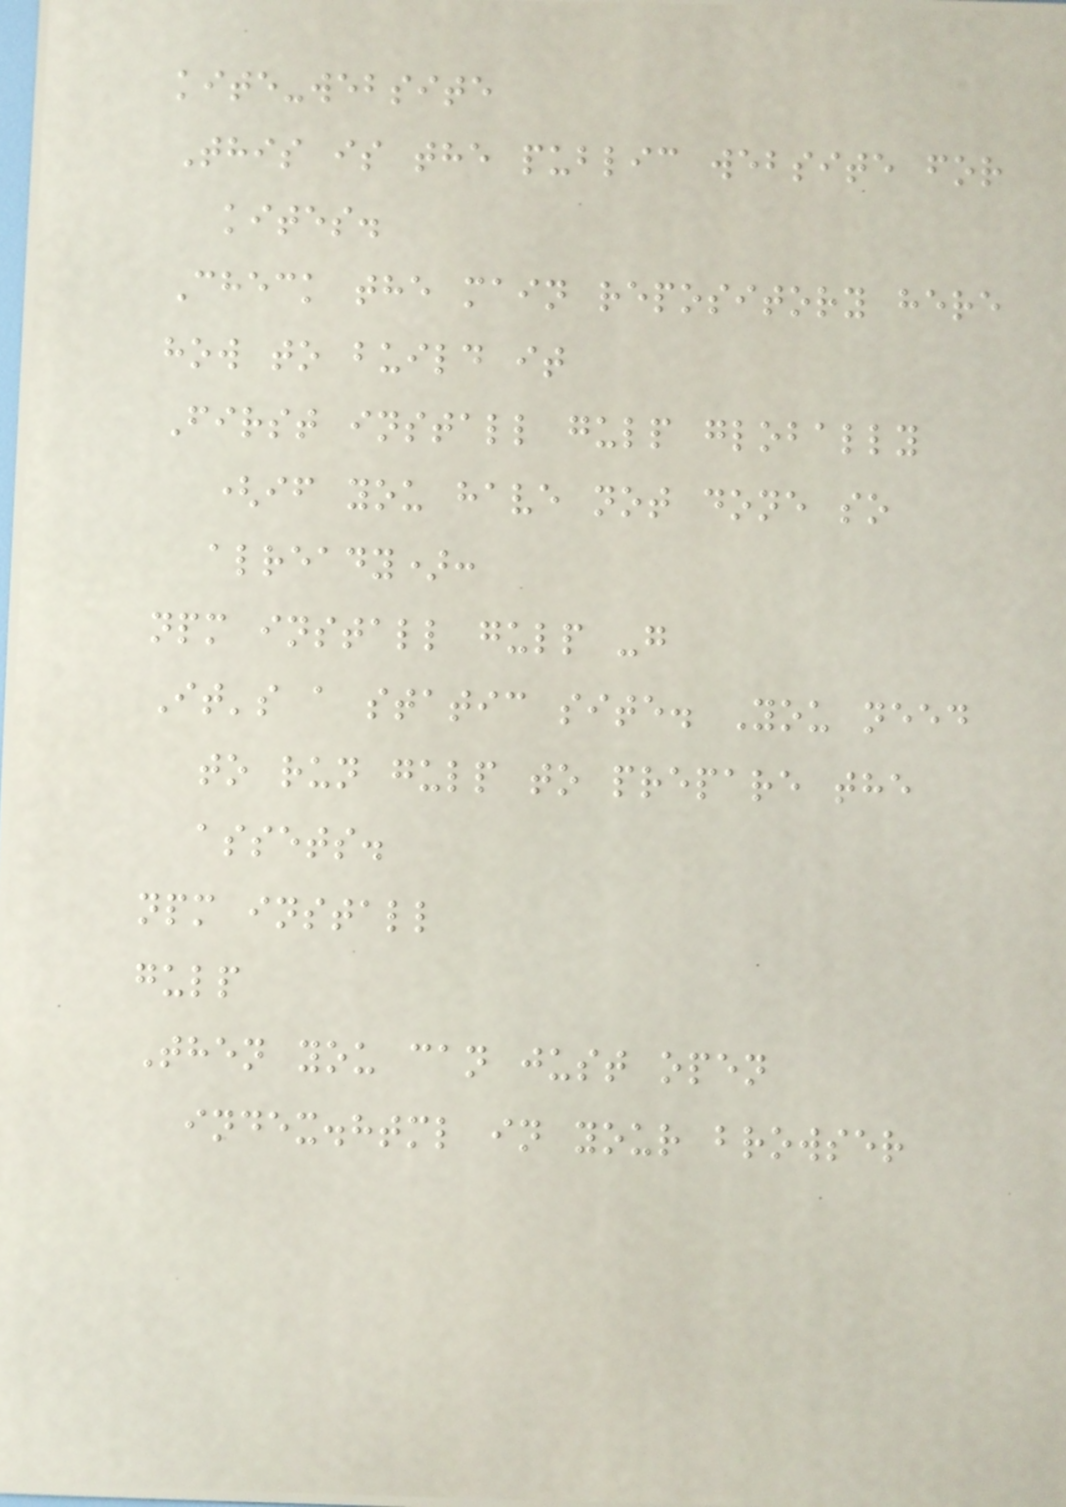kite-website
This is the public website for
kites.
Check the main repository here
how to build it
First install gulp globally
(if you have not done so
already):
npm install gulp -g
It's a static site. You need
to run gulp to prepare the
assets.
npm install
gulp
Then you can just open
index.html in your browser
